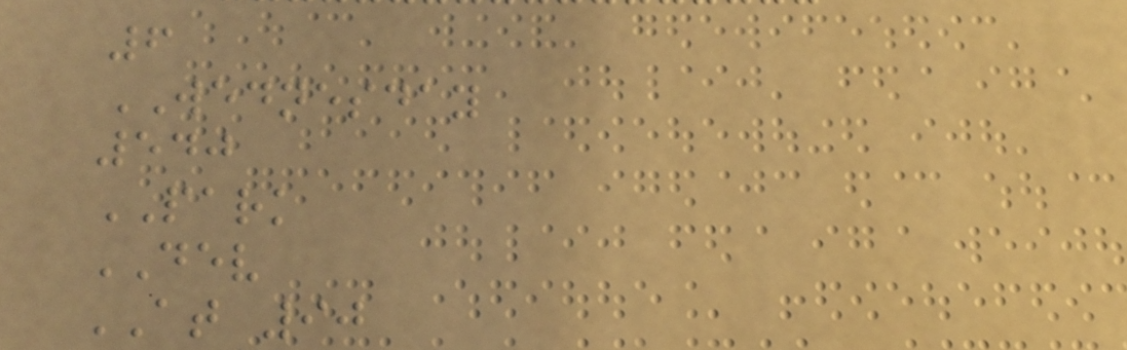6
WEDNESDAY
540
PARK
DEV
AT 90
